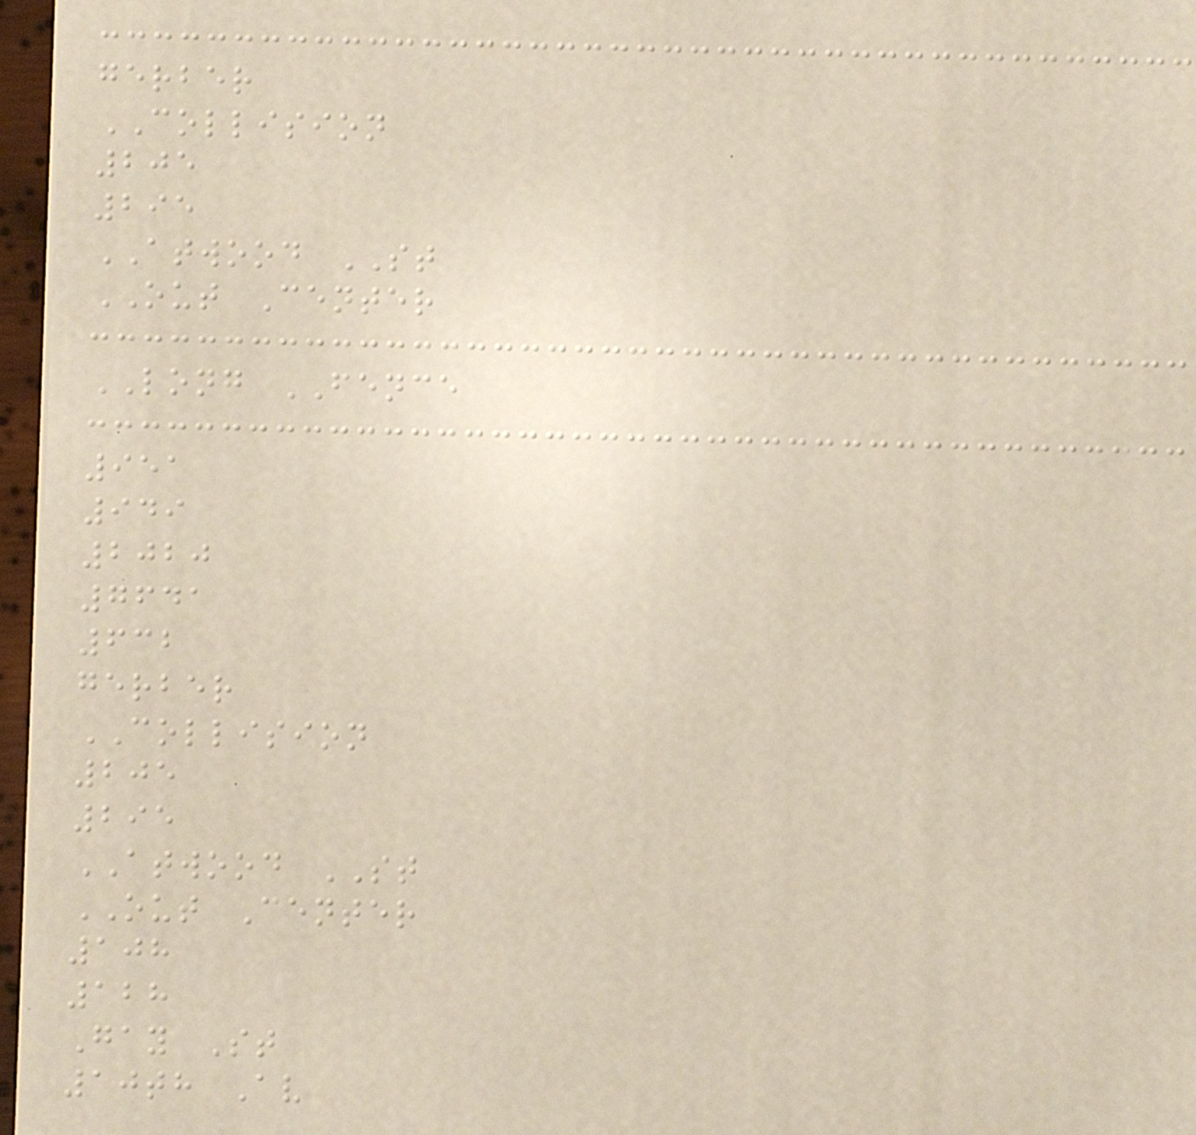gerber
COLLISION
205
295
ATWOOD ST
OUT Center
LONG FENCE
951
949
2020
7641
632
gerber
COLLISION
205
295
ATWOOD ST
OUT Center
108
128
Gay St
10th Av
